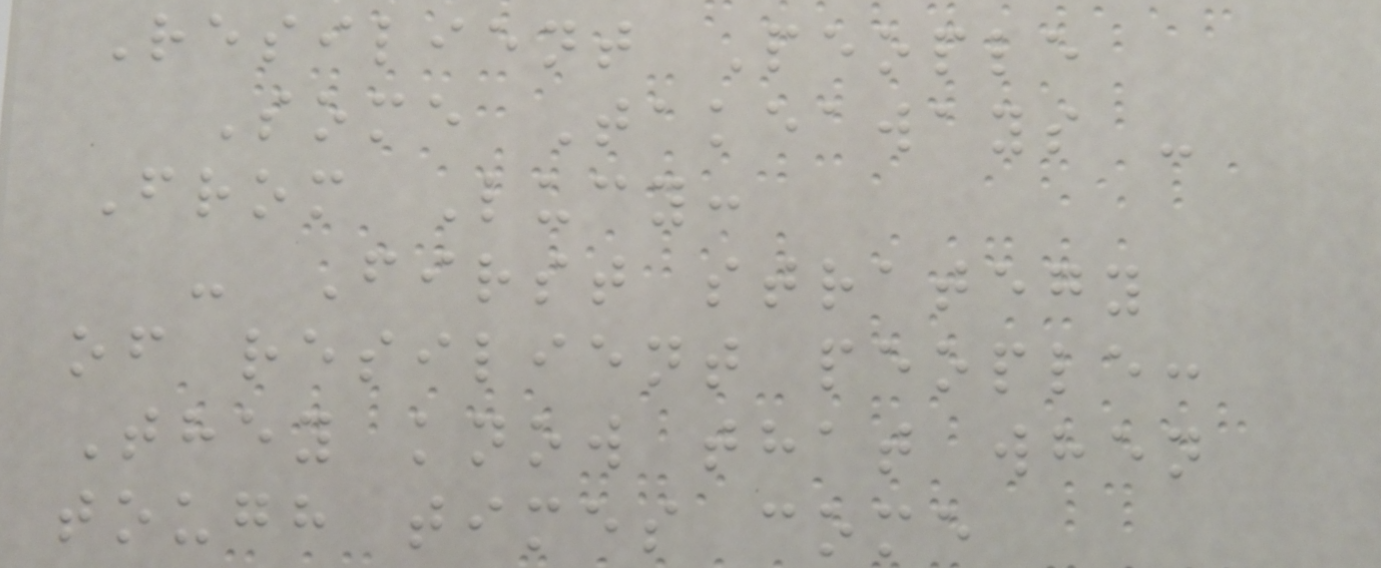Resilient People
Some Takeaways -
From Lucy:
- First strategy
of resilient people:
They know that when
tough times come
